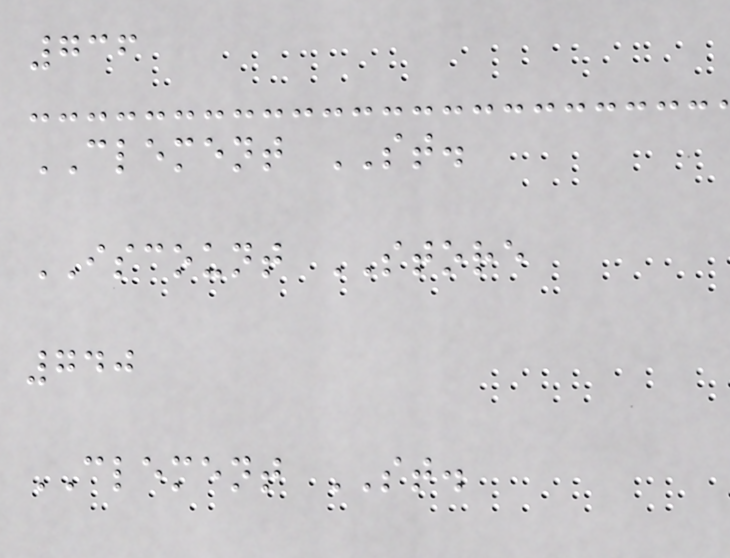736
CLEMENT ST.
ISCOUNT STORE
740
CLEMENT ST.
